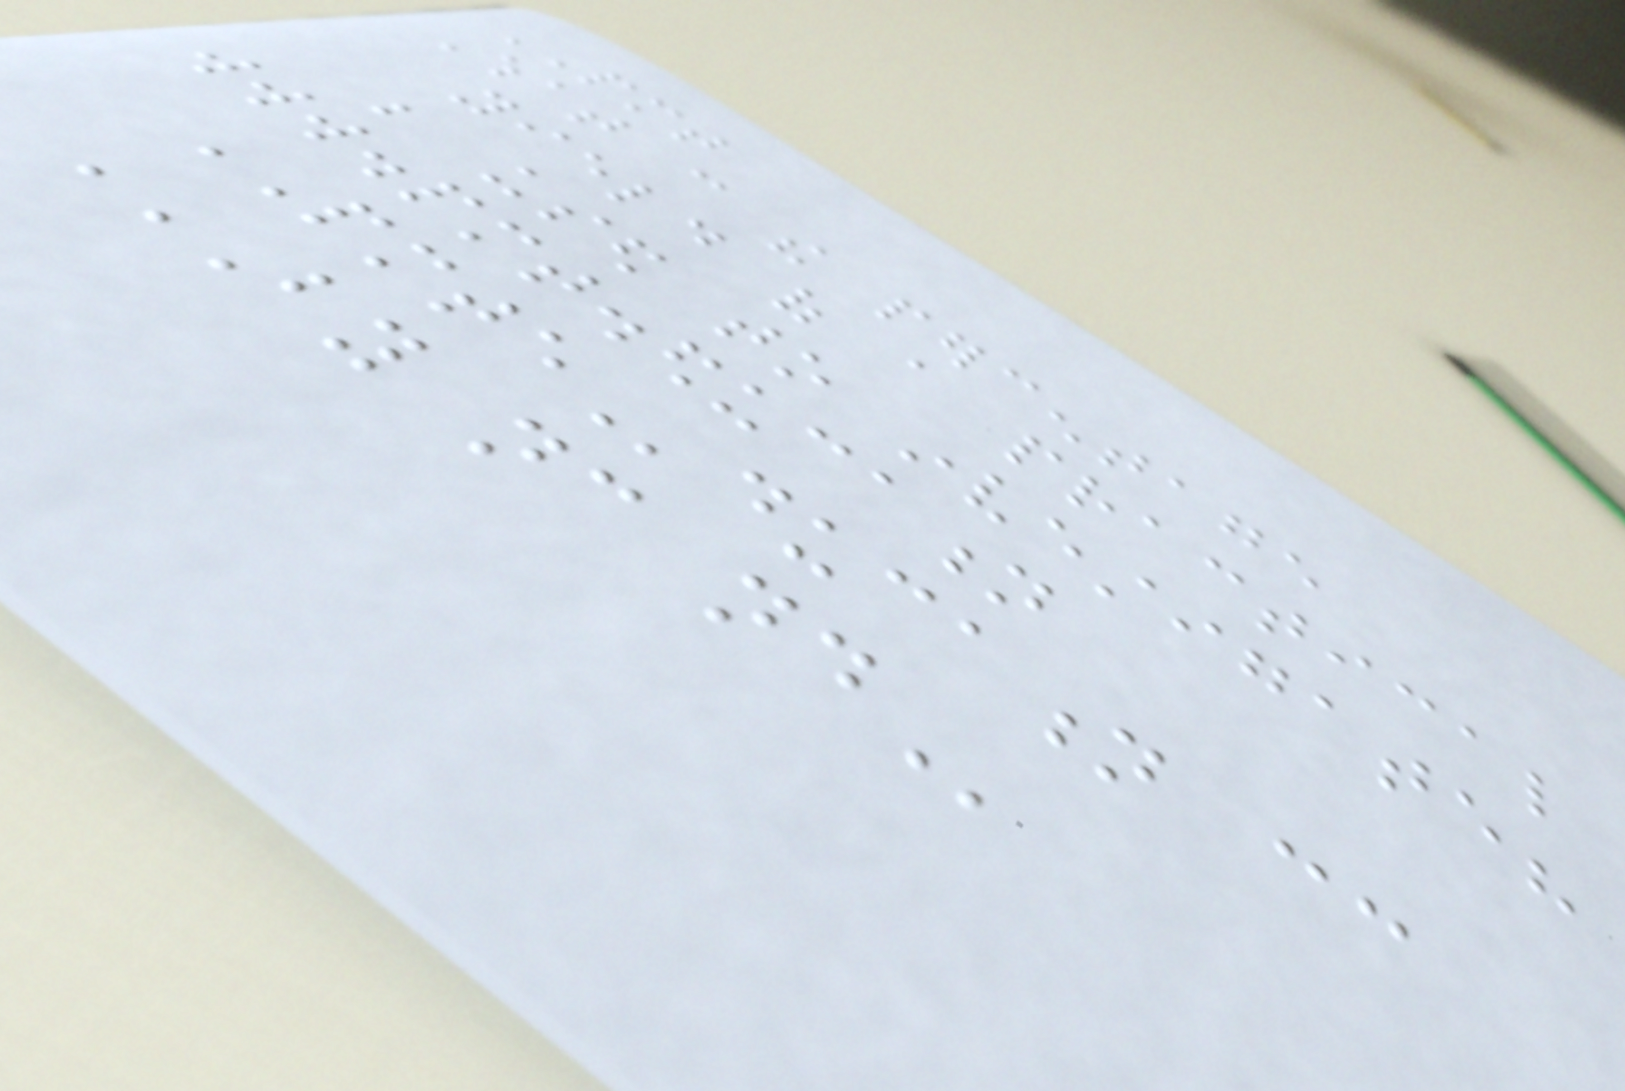PMT
What can the percentage
yield of a practical
be used to investigate?
www.pmt.education
PMTEducation cc
BY NC ND
